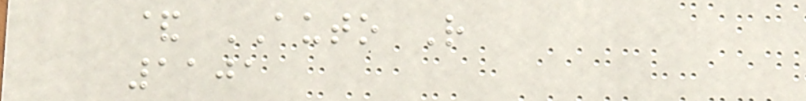& AUTO R
1101
